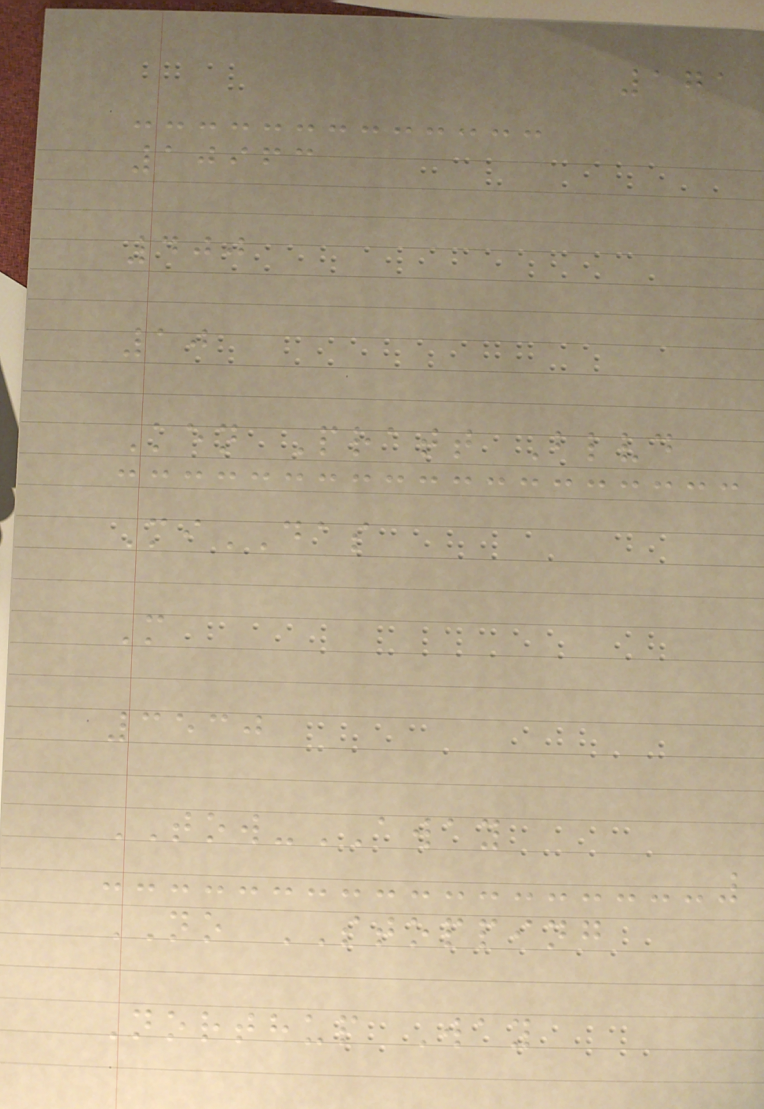171
10963
400
10
Ken Pratt Blvd
MiDAS
M
3530
TOW-AWAY
NO STOPPING
Northup Way
